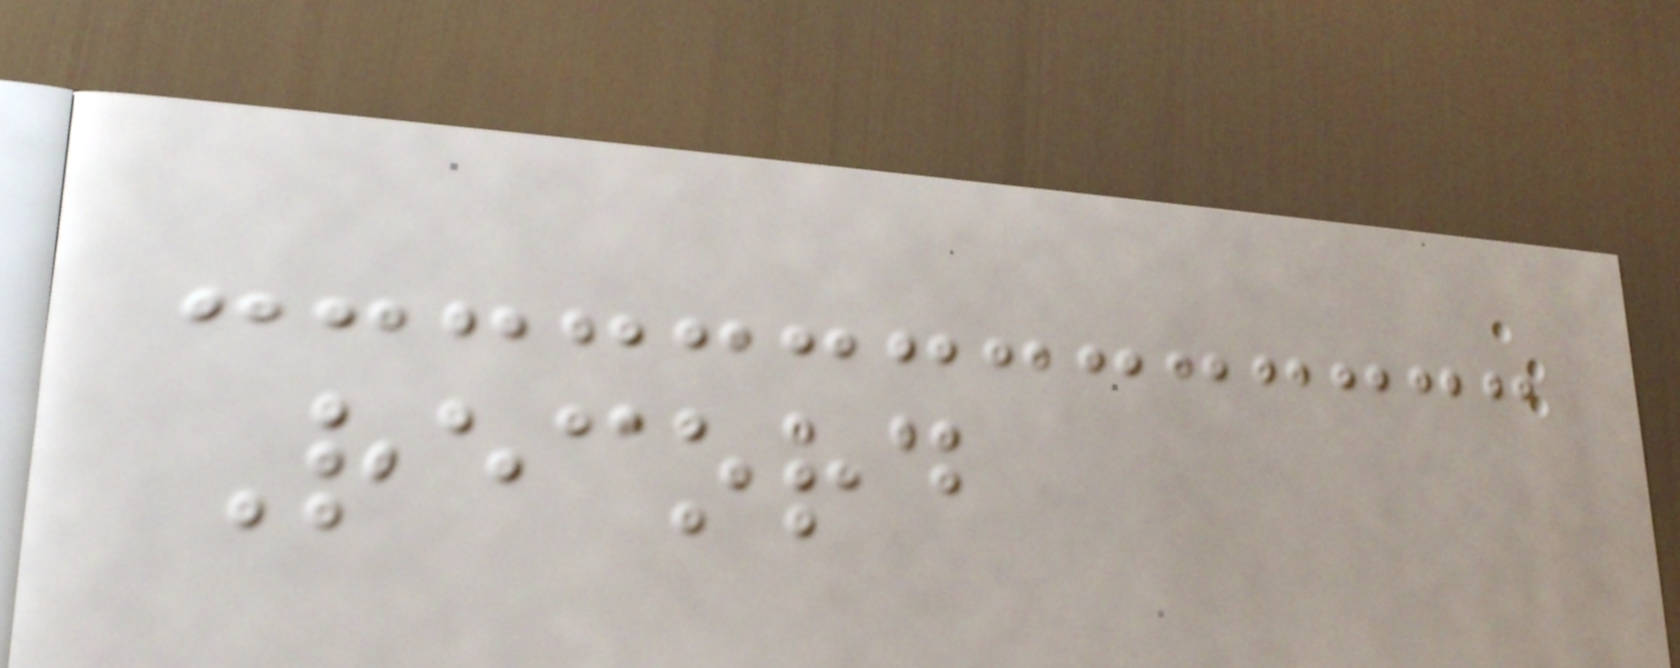Record
